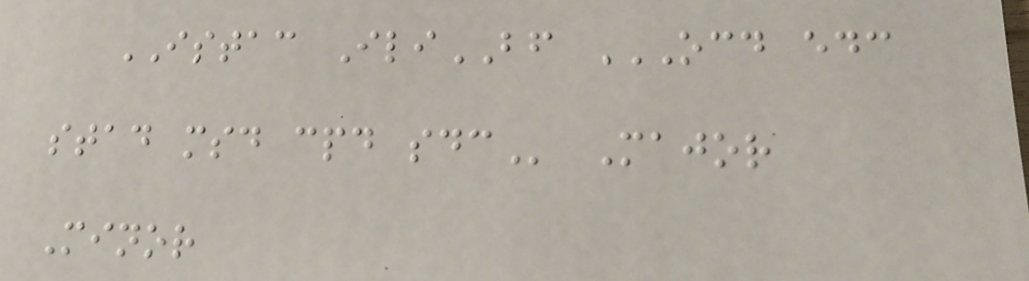ISTAC IliBF OCD EDC
STAD MSD CPD SDC Major
Minor
